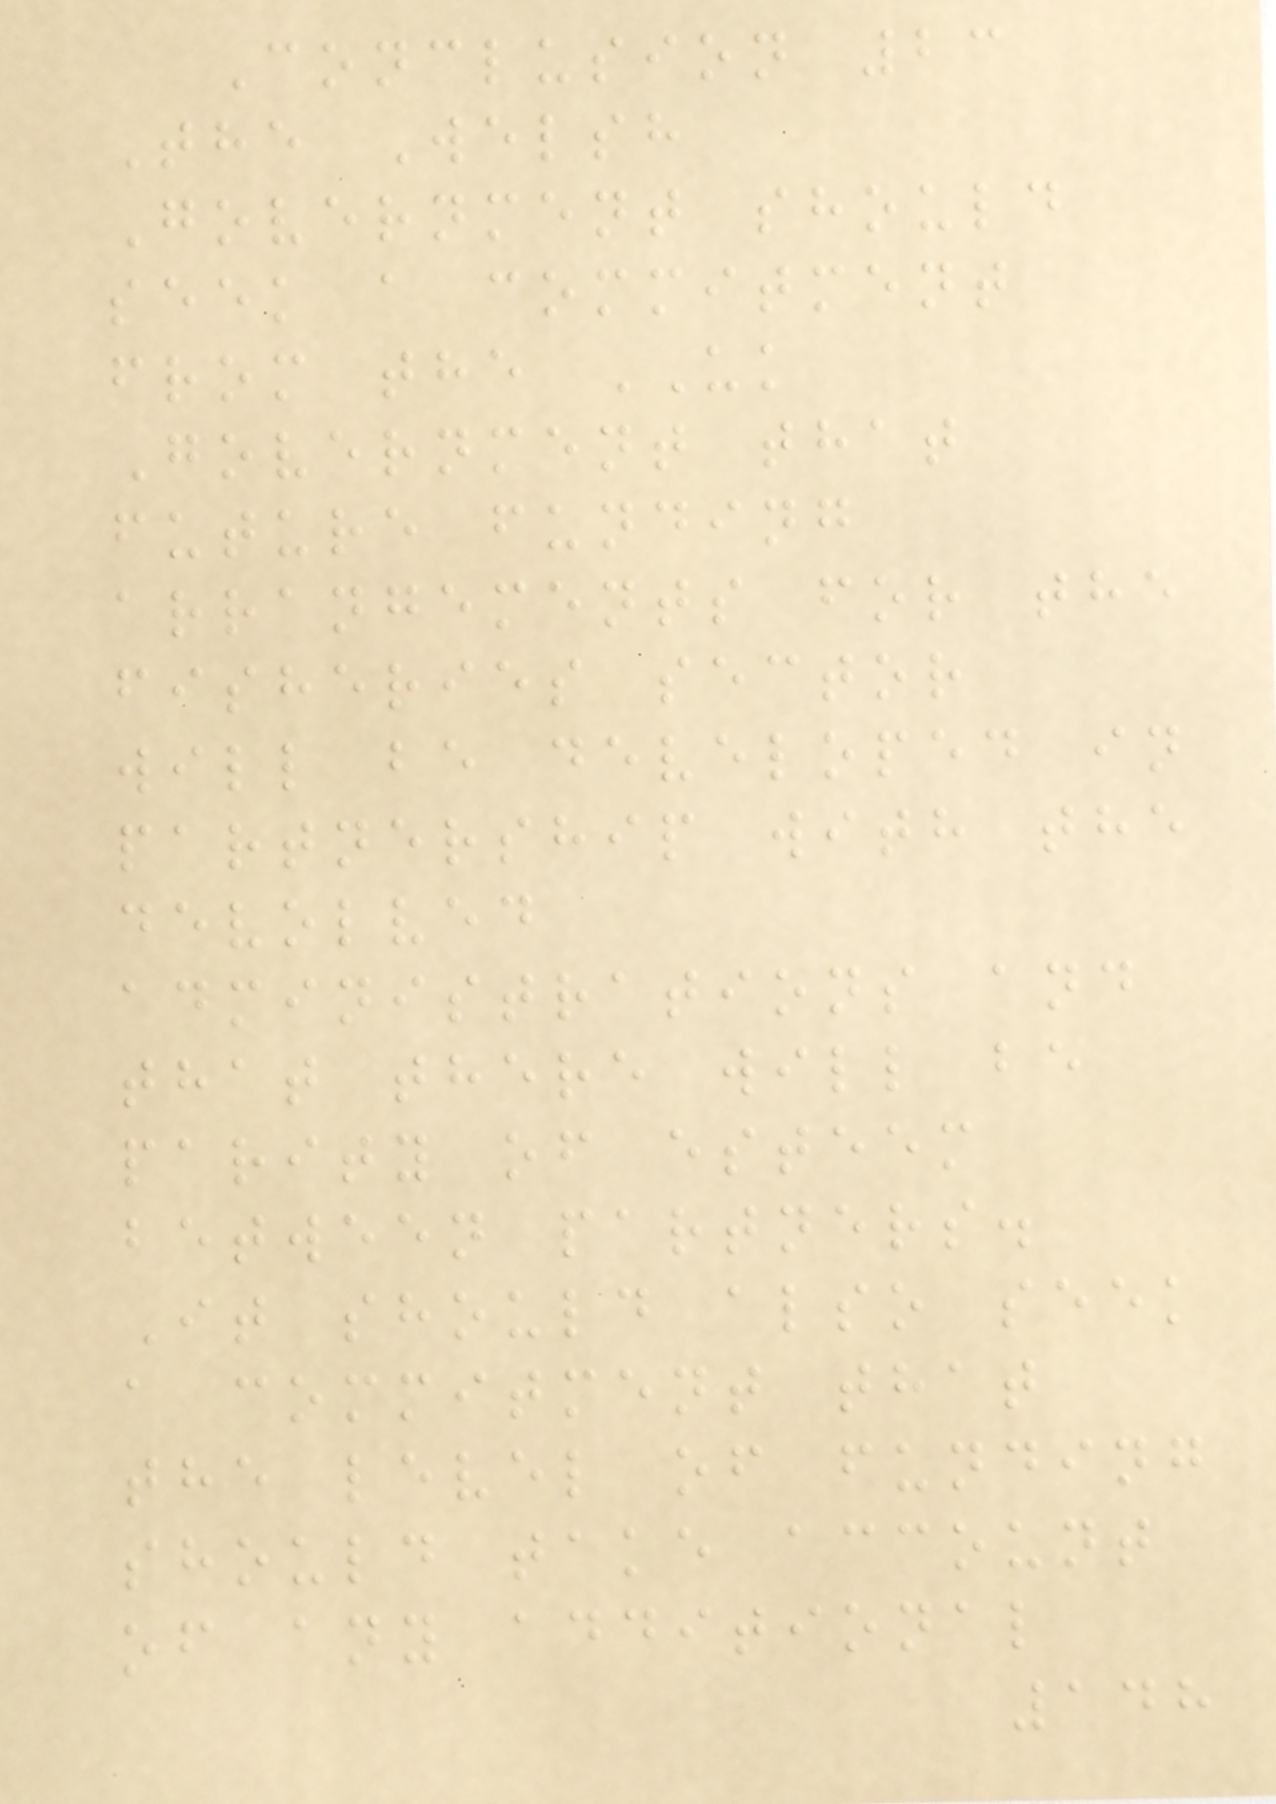Conclusion 23
The Welsh
Government should
seek a commitment
from the UK
Government that
future funding
arrangements for the
fisheries sector
will be developed in
partnership with the
devolved
administrations and
that there will be
parity of esteem
between partners.
It should also seek
a commitment that
the level of funding
should take account
of any additional
148
